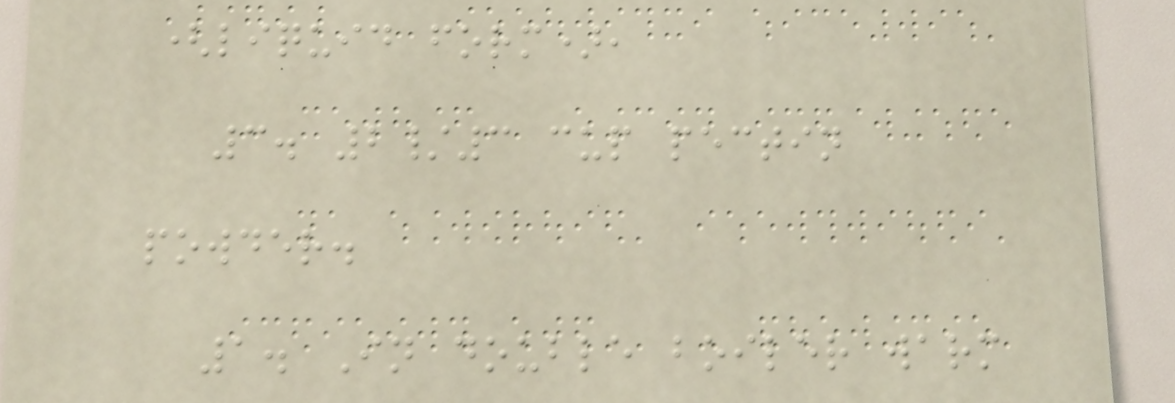(liquid form),
3. 2/3 cup pectin
powder.
1. In double boiler warm
